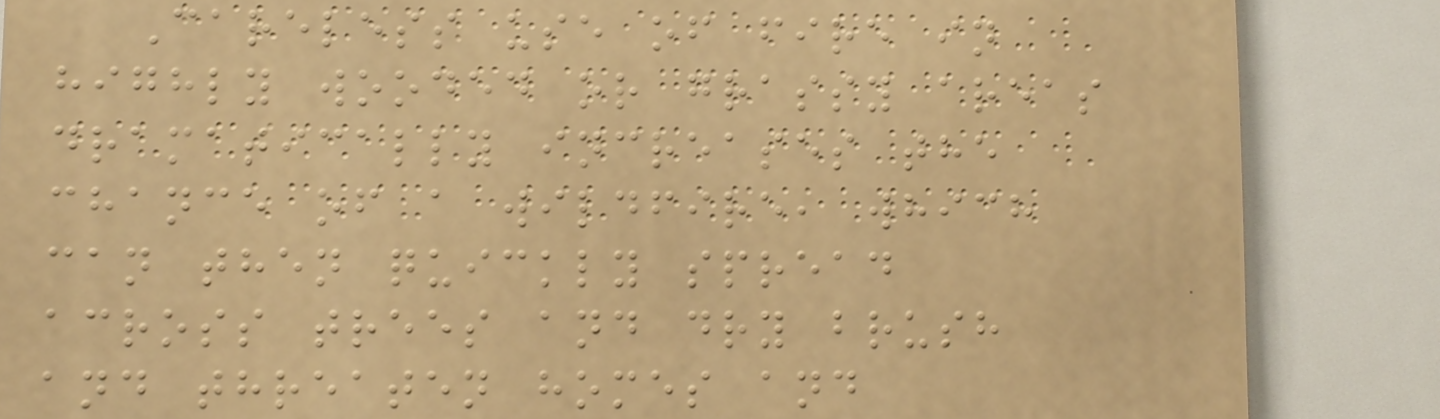Careless use of fire in
highly wooded or grassy areas
dramatically increases the
chance of a wildfire, which
can then quickly spread
across trees and dry brush
and threaten homes and
